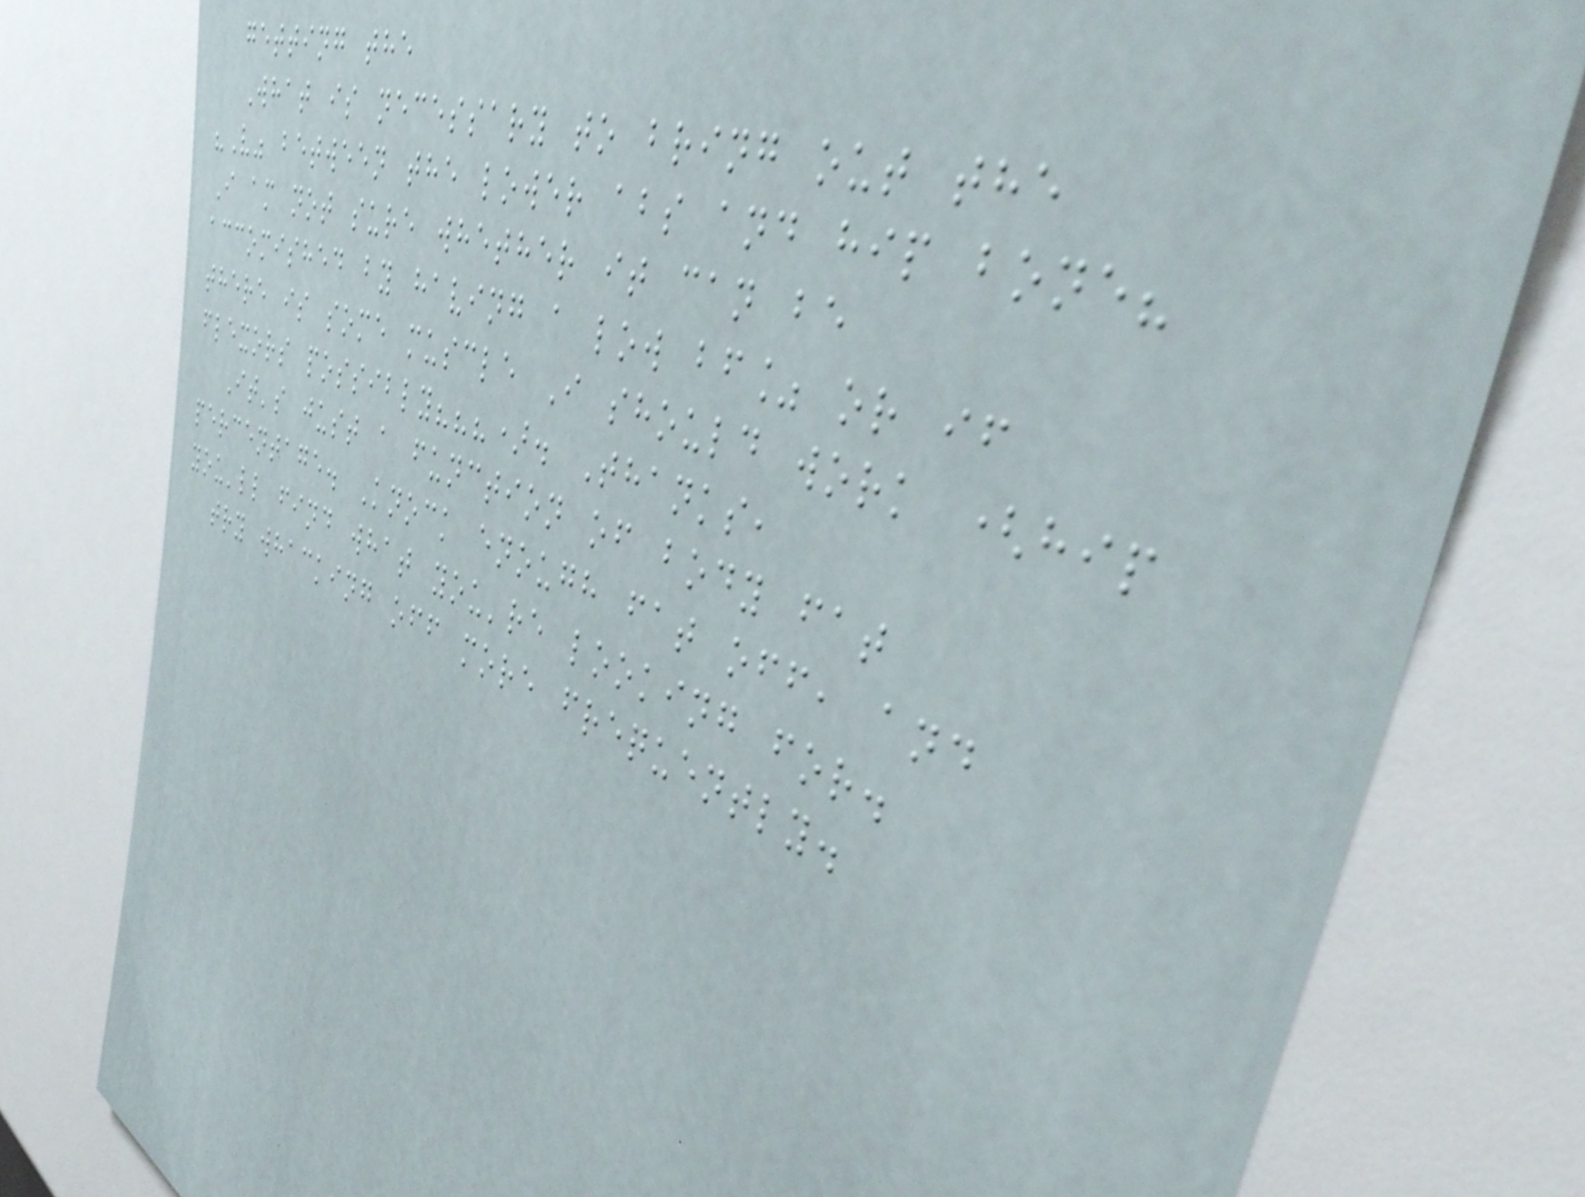getting the
What is necessary to bring out the
"V" between the lower abs and hip bone?
I am not sure whether it can be
accomished by having a low bf% or if
there is some muscle I should work (hip
flexors possibly???). Thanks,
It's just a function of body fat
percentage. Knock enough fat off, and
you'll find what you're looking for.
try whacking off more frequently.
